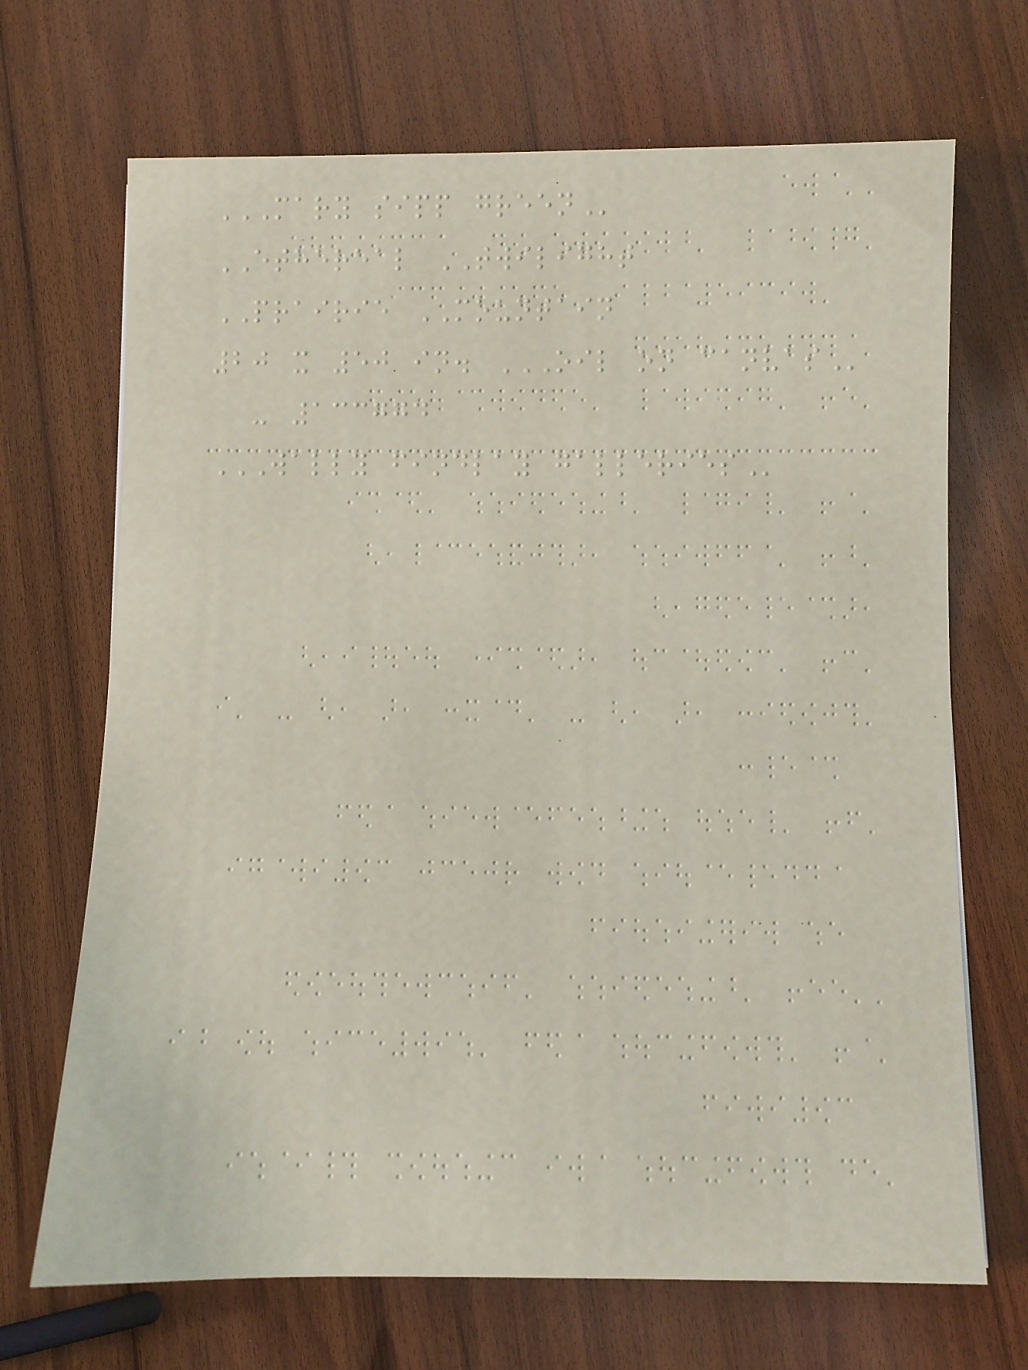MARY SIPP GREEN
ETHEREAL TWILIGHT
PRAIRIE MOUNTAIN
20 x 50 in. OIL ON CANVAS
- 133774
WALLY FINDLAY GALLERIES
